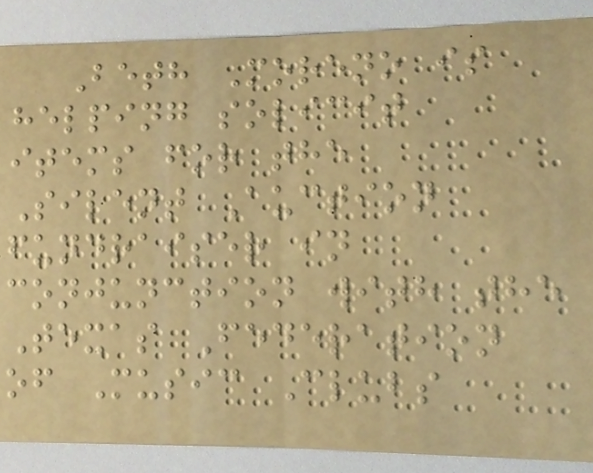Beth Moreno is
helping solicit
items for the
Silent Auction
fundraiser in
conjunction with the
Texas Federation
of Music Clubs
